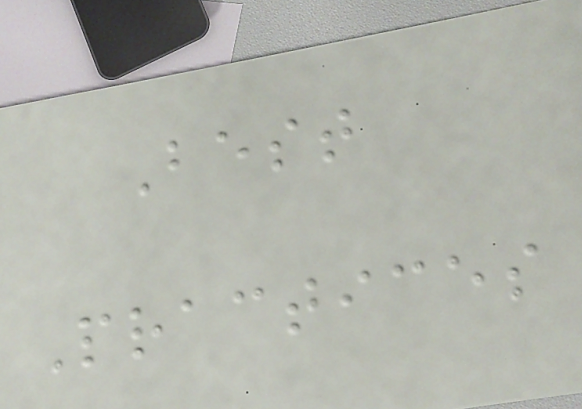Best
Practices
